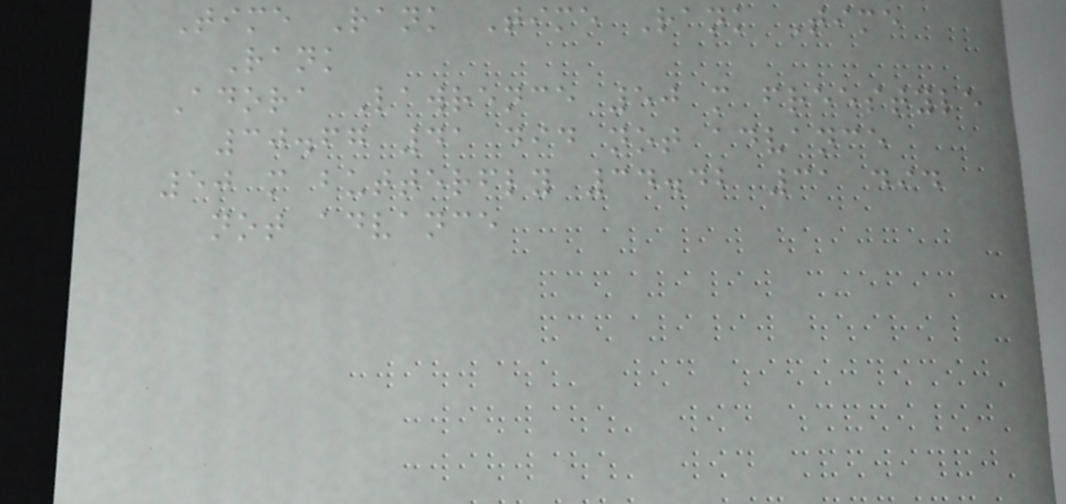Time Rank Time Rank Time
Rank
Adora Lawrence 50 m freestyle
30.67 41 did not advance
50 m butterfly 34.42 31 did
not advance
